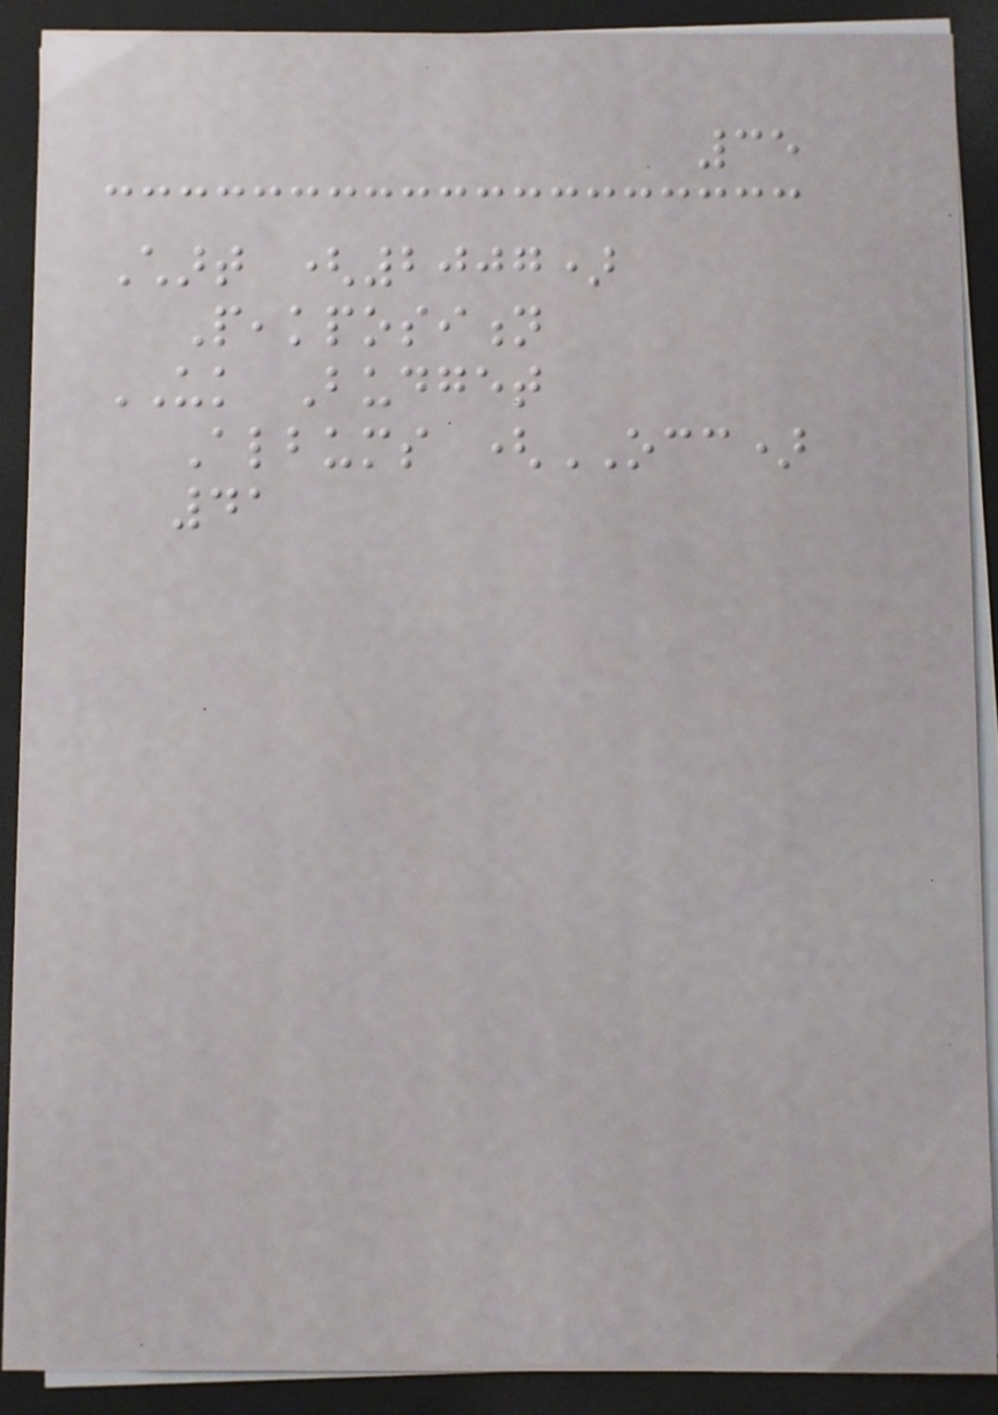35
Chart (2007)
Peakposition
UK Budget
Albums (OCC)
41
